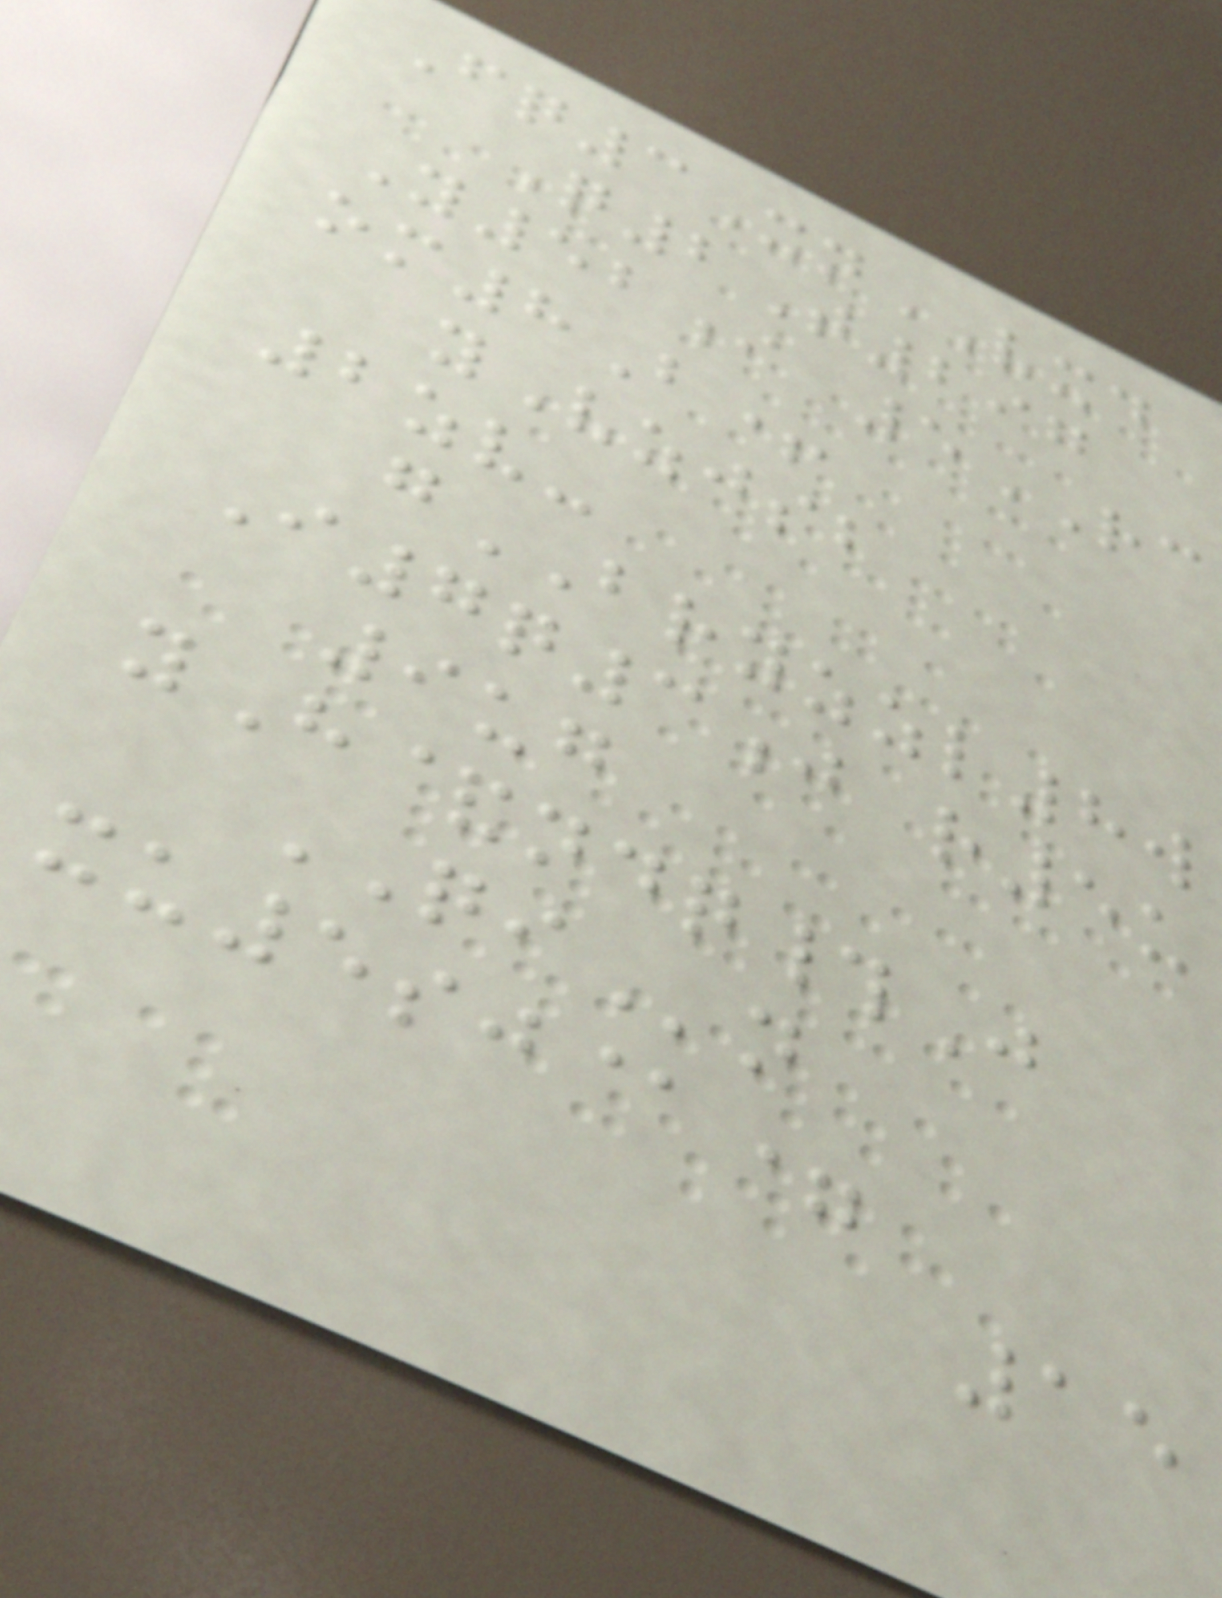Fq3XnVXD
Q2T297
Y52i 5RC
om8B+
yVzjsb
2zv-
gBRYZZL8w
I7q3j r5u
9ug
yH&ndq#J
QIn
xu5sj@=
15
